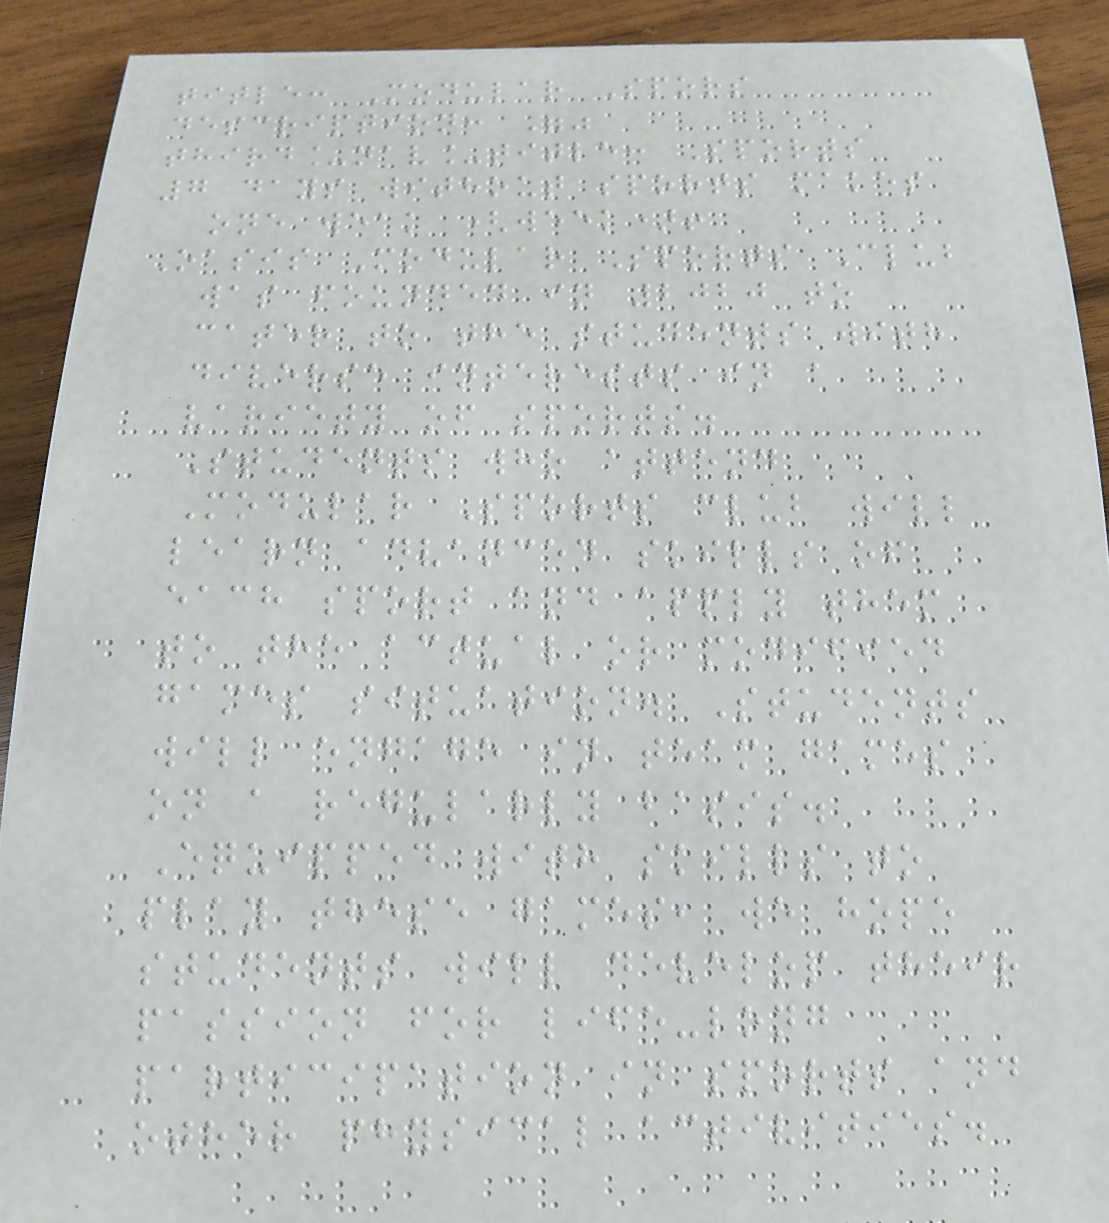title: Modular Spors
description: ""
third_nav_title: Sports
7 days without sports makes
one weak (week)!
Oasis Modular Sports Club
was founded in 2020 to
cater to the students with
diverse interests in a
variety of sports.
Students who attend
Modular Sports club will
learn advanced skills of
each sport and apply them
to the actual or modified
games situation. Students
will engage in team games
on a regularly basis.
Equipped with skills to
play these games, we hope
students will develop their
passion for life-long
participation in sports and
other physical activities.
